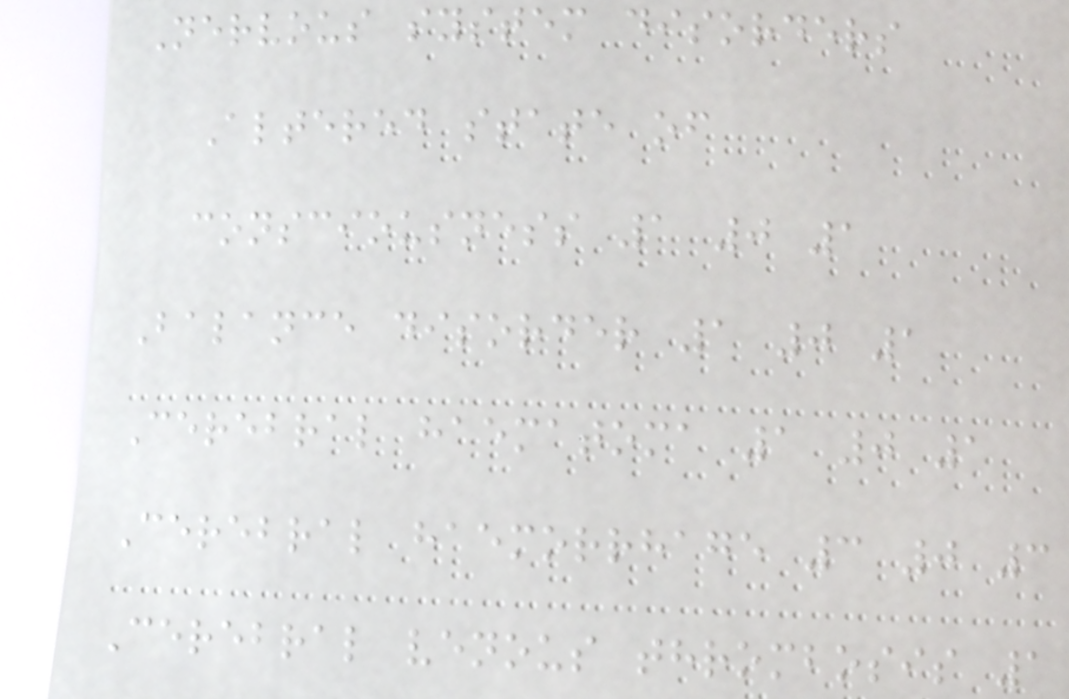Nervous system disorders
Altered state of
consciousness 1 0 1
Balance disorder 1 0 1
Cerebral haematoma 1 0 1
Cerebral haemorrhage 3 0 3
Cerebral venous thrombosis 1
